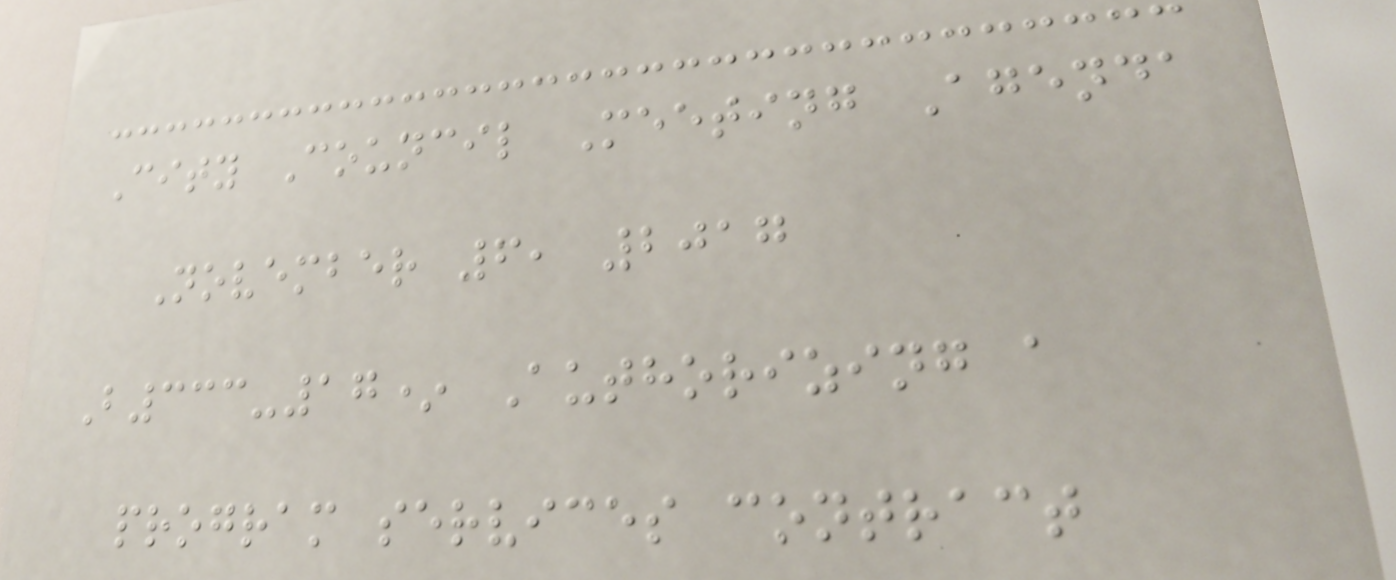City Council Meeting Agenda
November 6, 2017
B333-17* Authorizing a
program services contract
